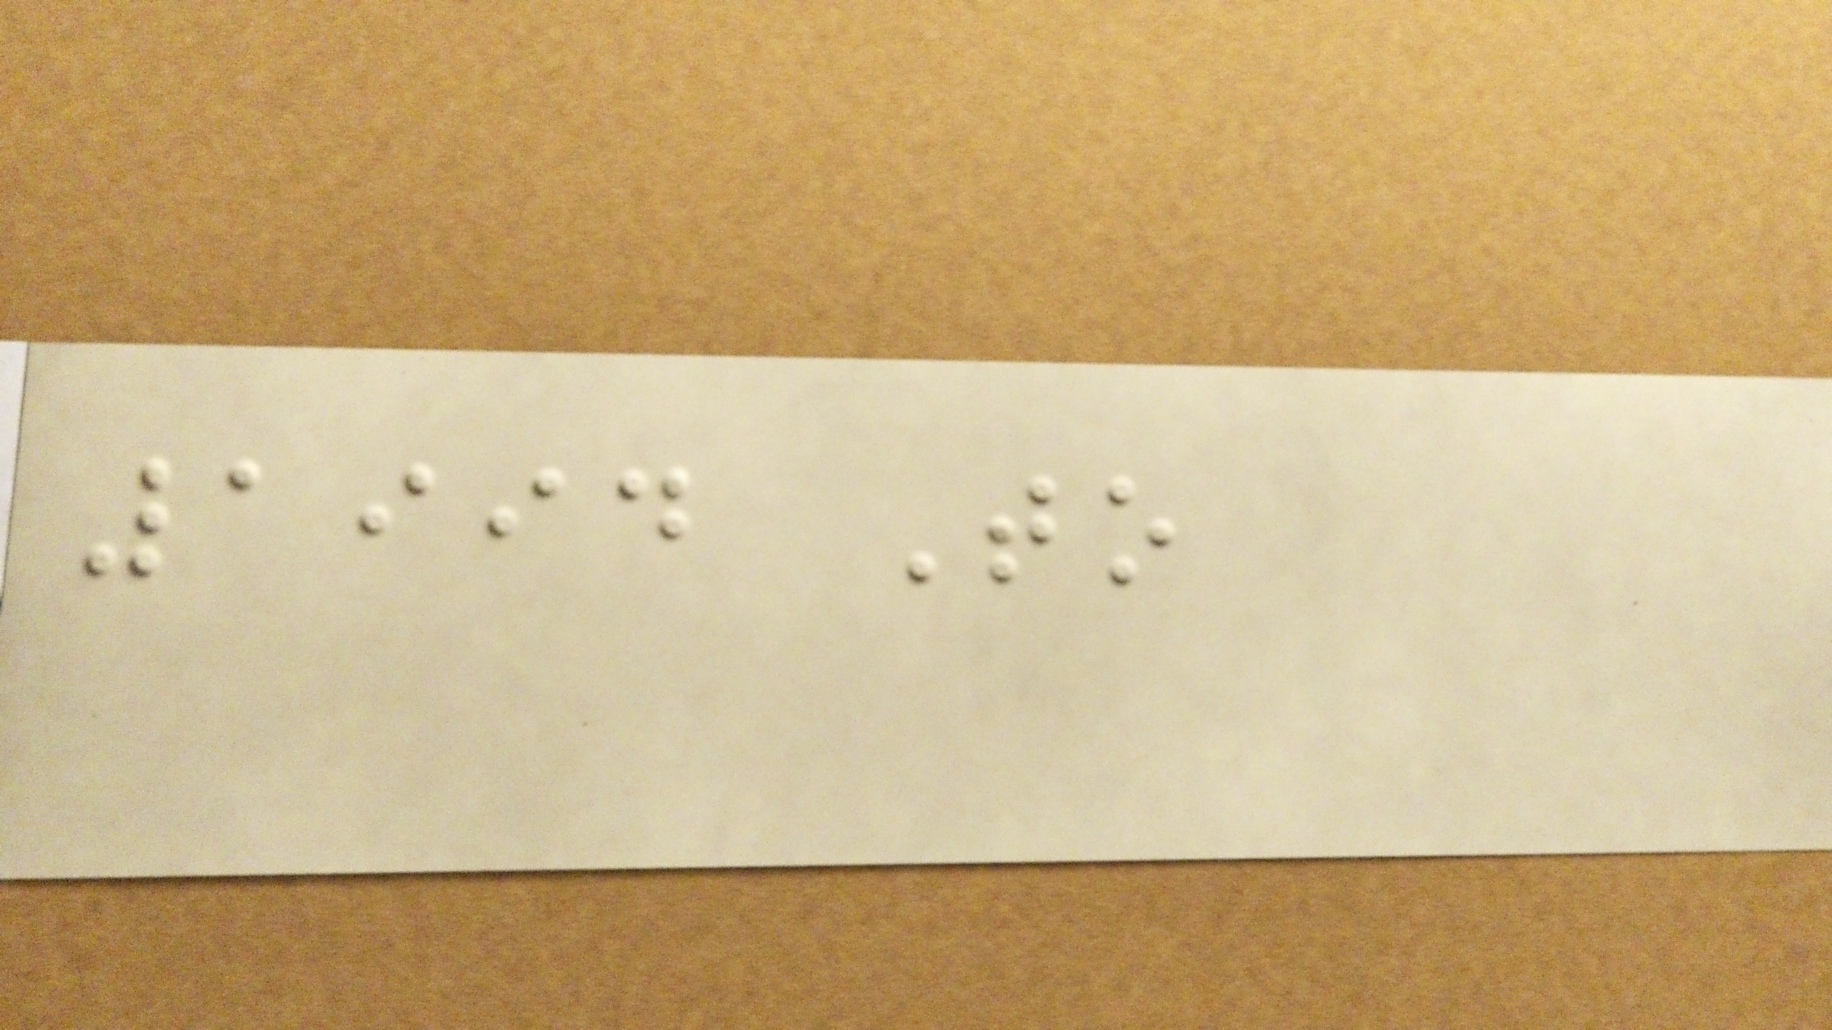1994 To
